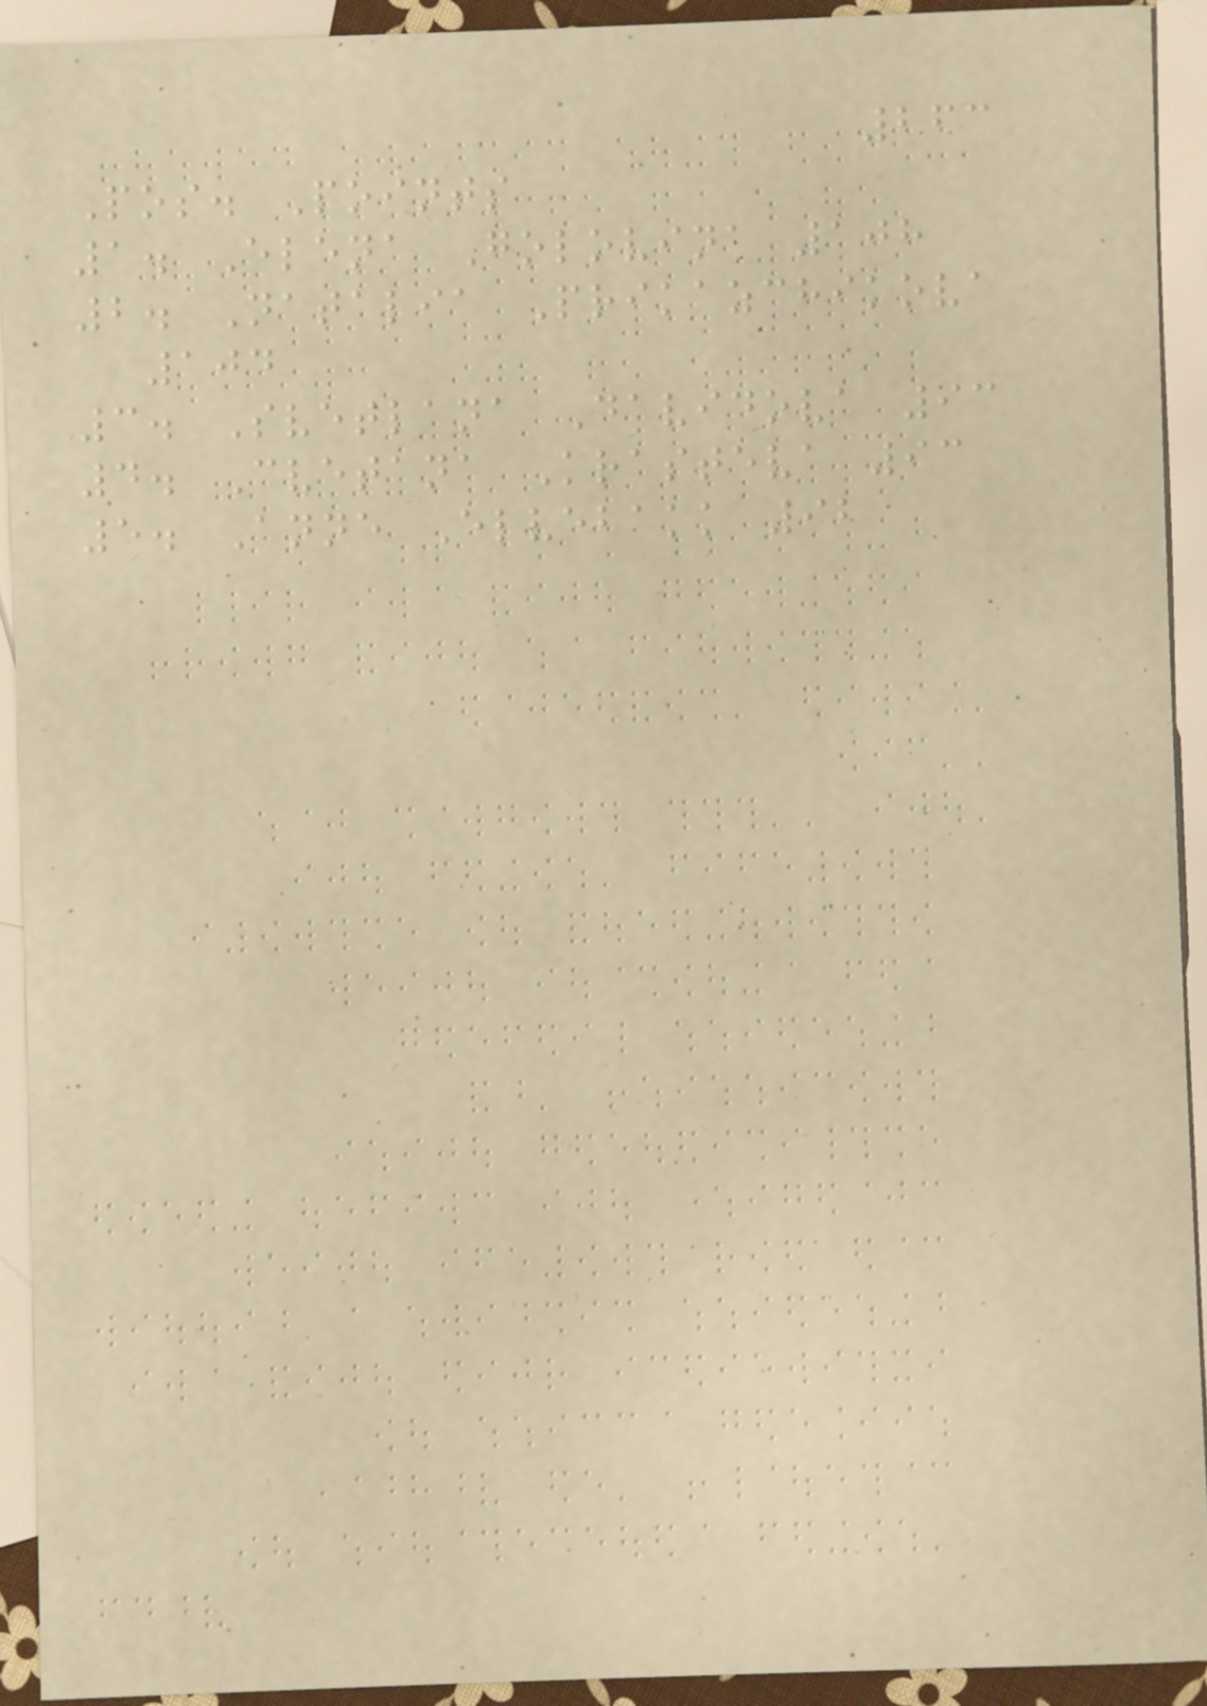263
Pos. Points
1. Elena Golovina 108
2. Natalia Prikazchikova
104
3. Svetlana Davidova 93
4. Cvetana Krasteva 93
5. Anne Elvebakk 92
